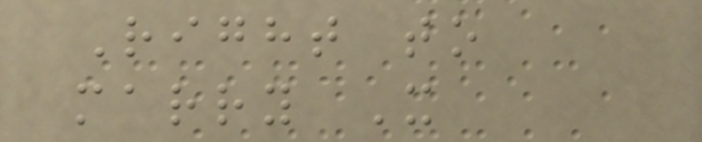Right to
marry X
